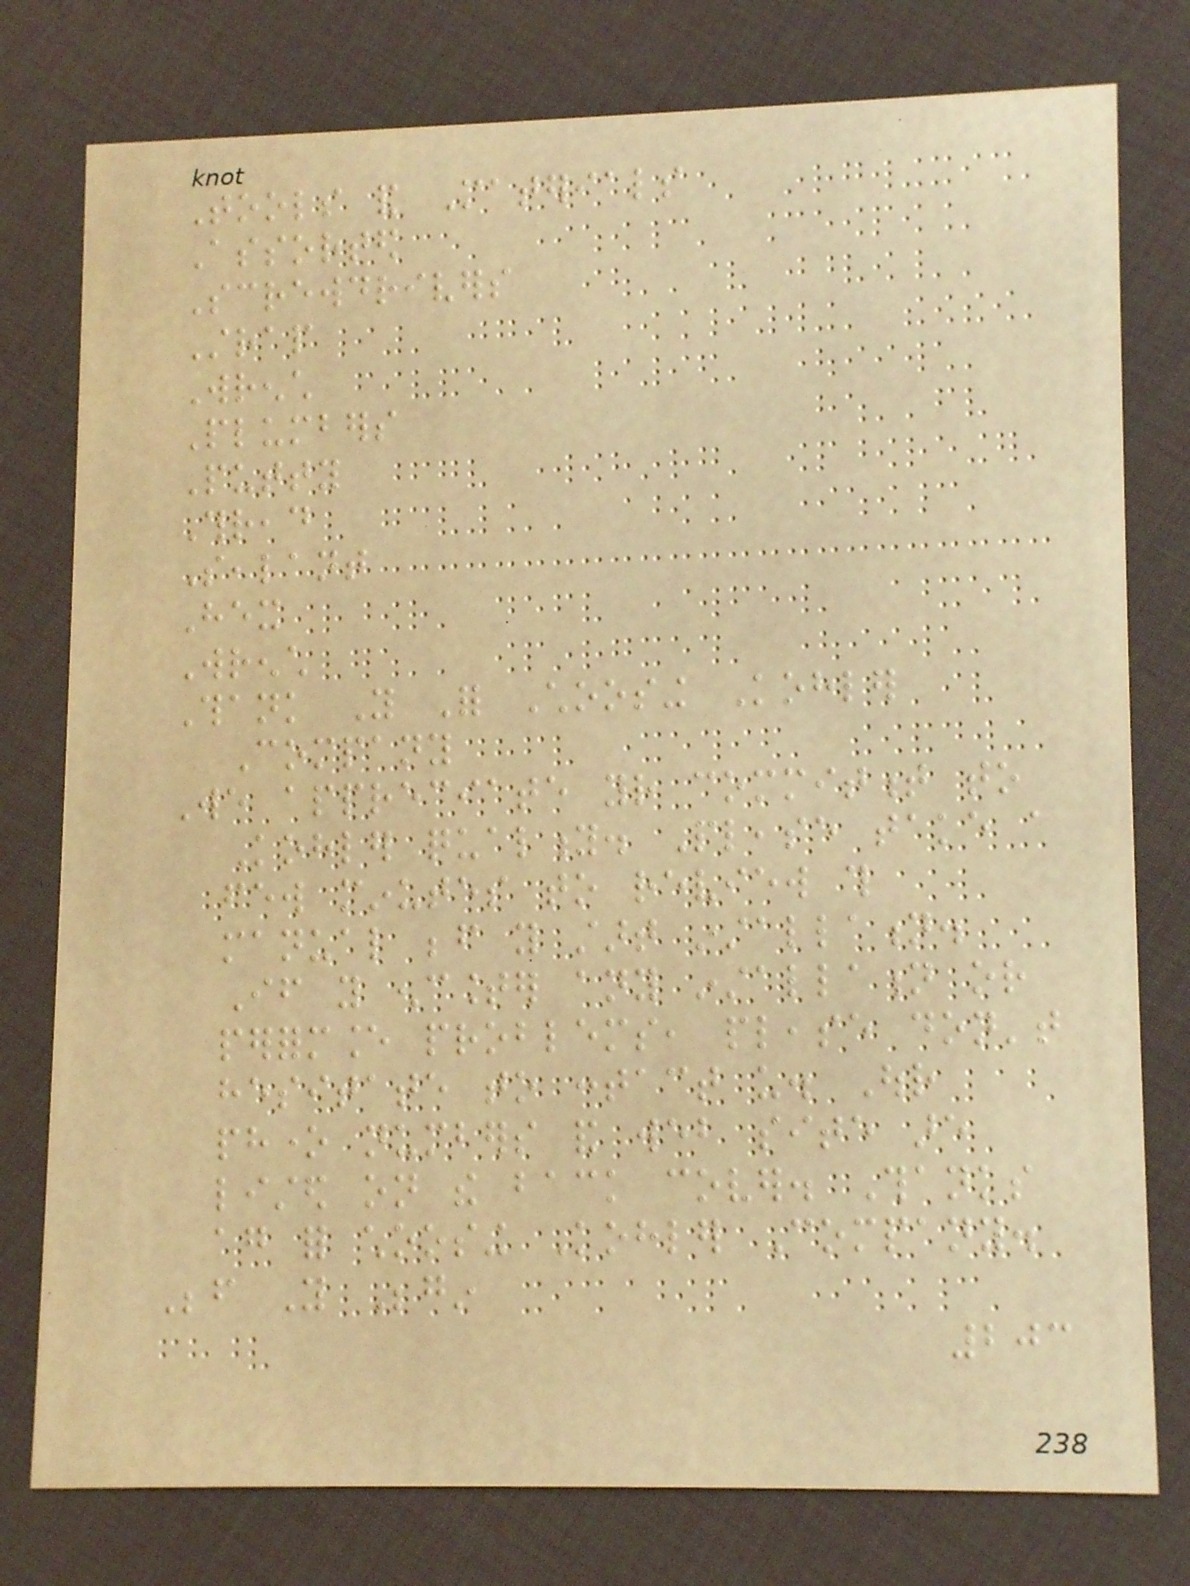Tools and Materials
Assorted
Screwdrivers
Strap
Wrench
Plumbers
Putty
Thread
Sealant
Hex
Wrench
Thank You For Choosing Kohler
Company
We appreciate your commitment to
Kohler quality. Please take a
few minutes to review this
manual before you start installation.
If you encounter any installation or
performance problems, please don't
hesitate to contact us. Our
phone numbers and web site are
listed on the back cover. Thanks
again for choosing Kohler Company.
Before You Begin
203
